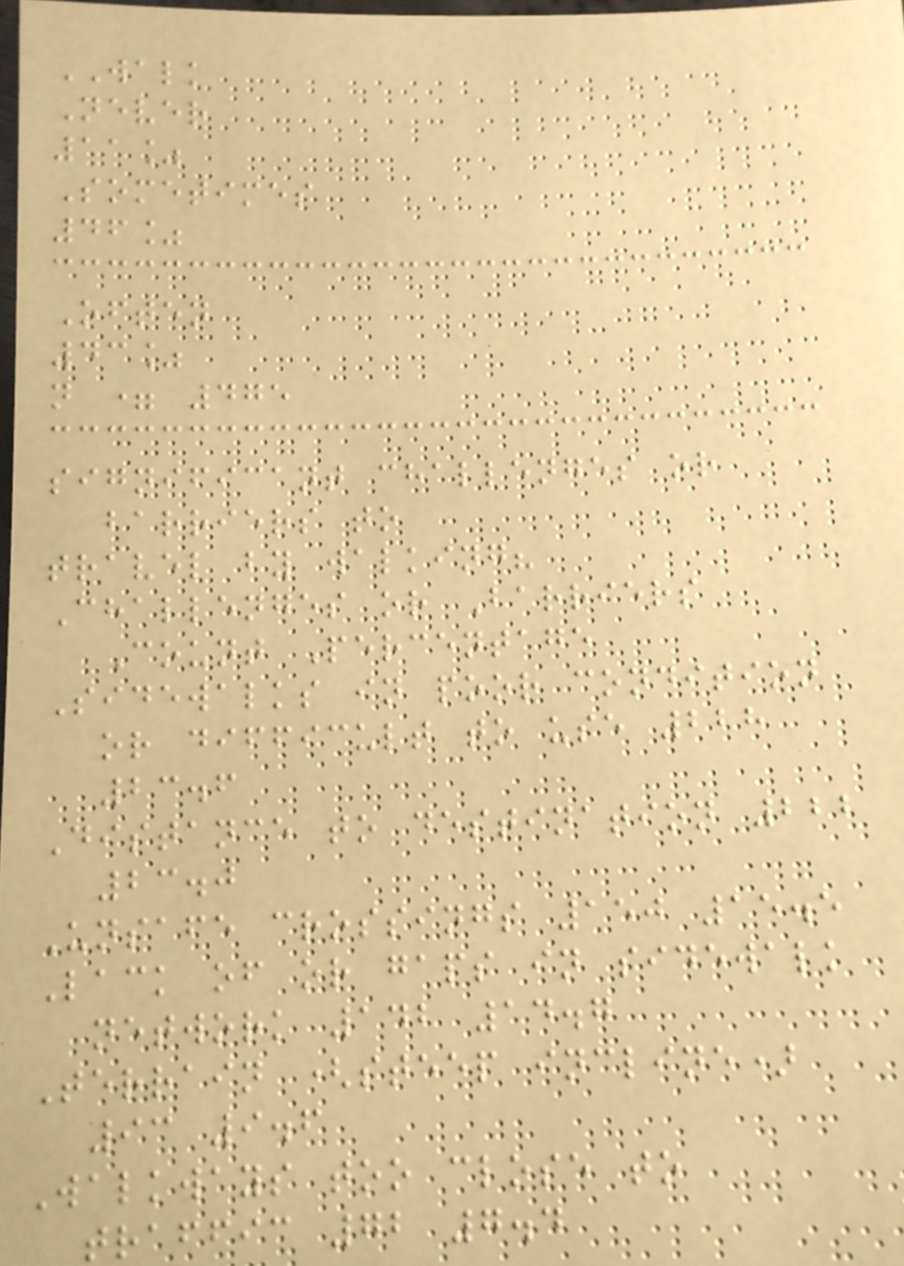WALK
Never
11%
Sometimes
46%
Often
43%
n = 475
significant challenges or
barriers to
travel by walking?
Challenges or Barriers
Count Percentage
Sidewalks in poor condition
or difficult to use 228
23.6
Distance to destination 222
23.0
Unsafe crossings 150 15.5
Lack of or gaps in sidewalk
network 142 14.7
Terrain (steep incline)
93 9.6
Walkways too close to
traffic 72 7.4
